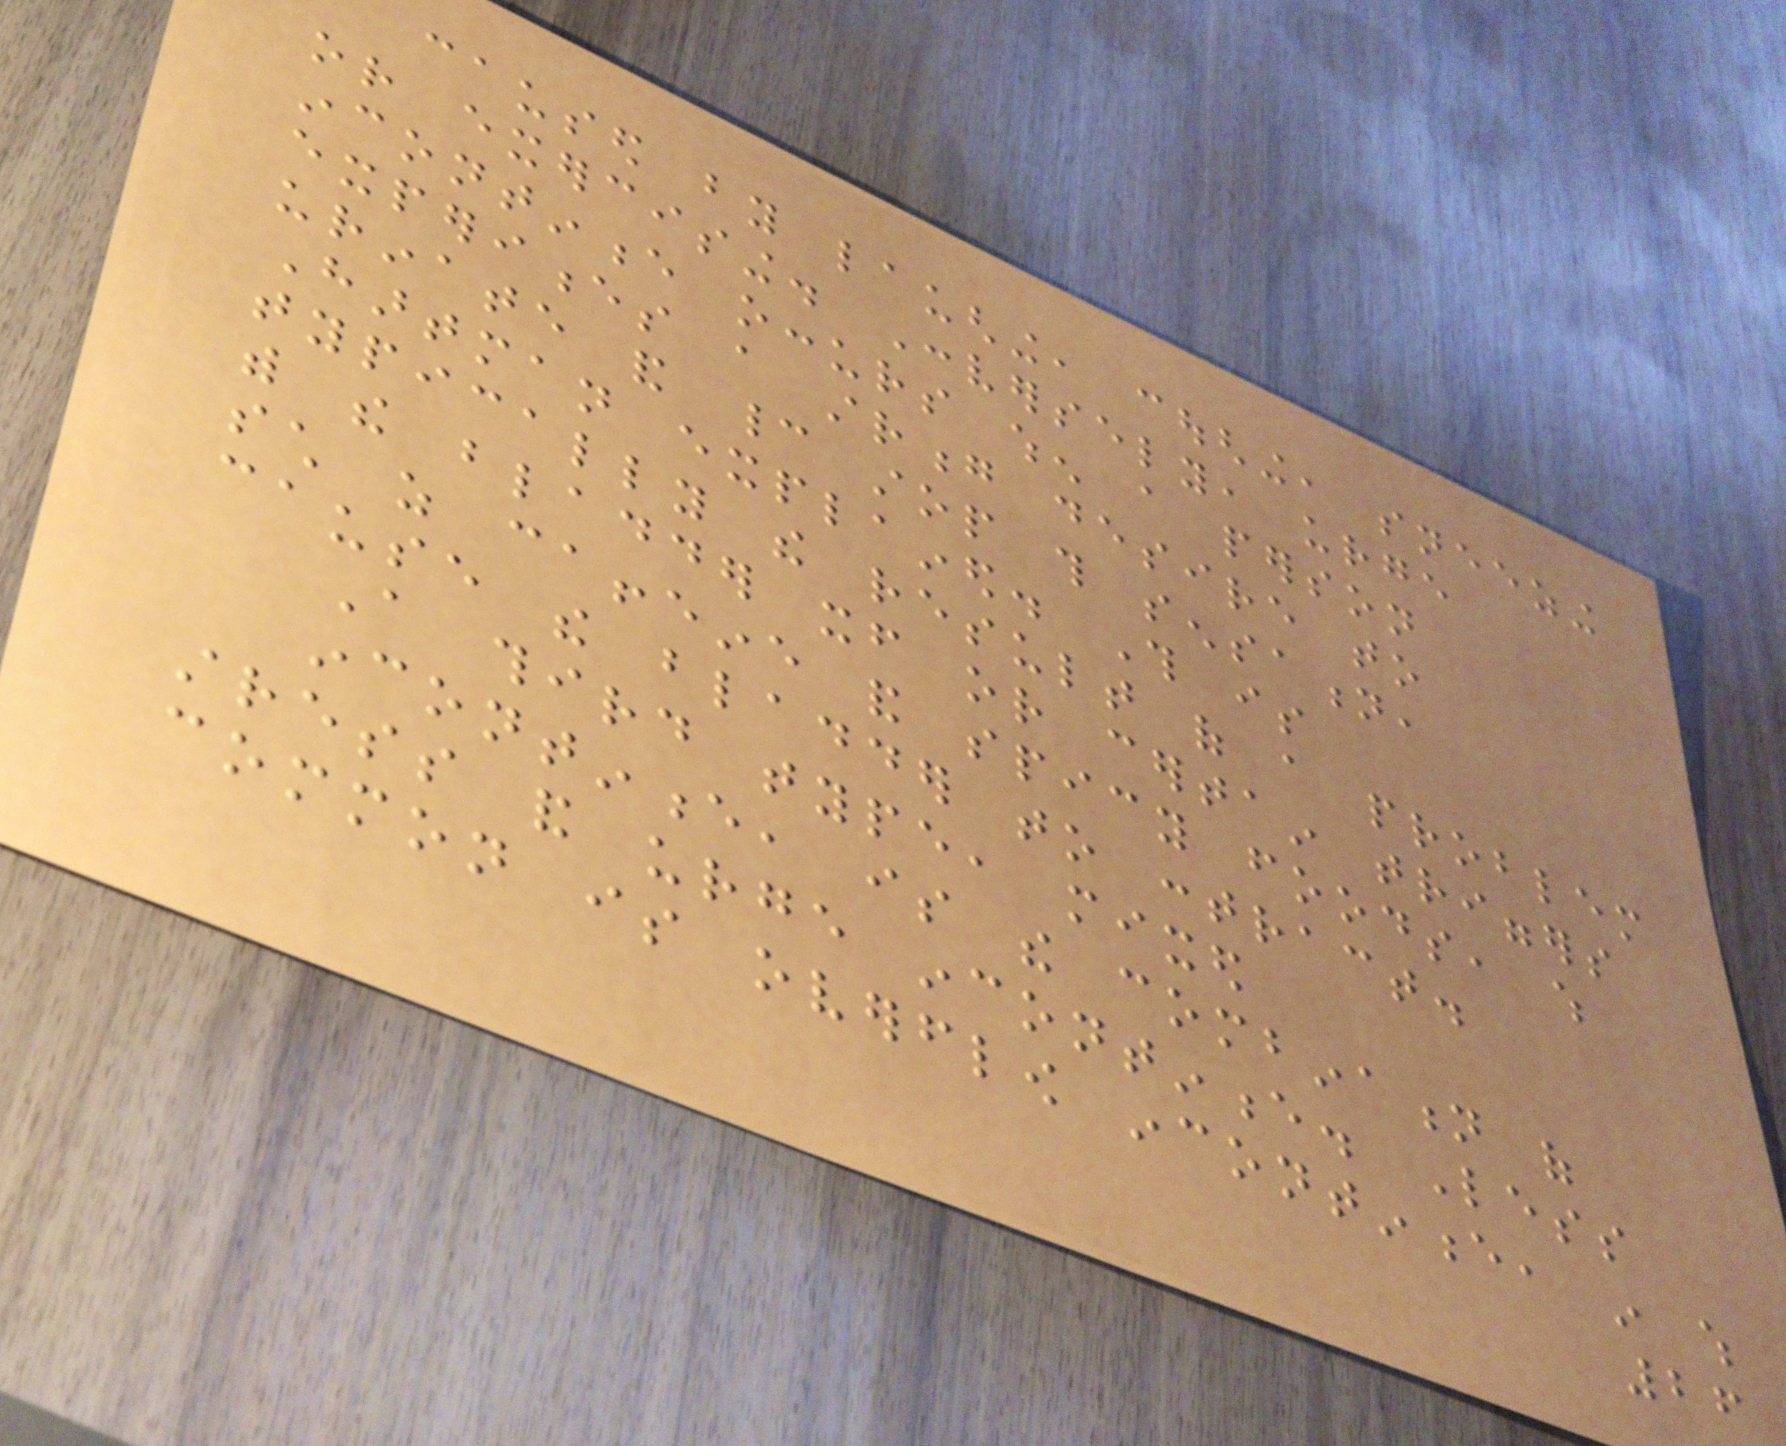caused by laughing, coughing, sneezing
or exercising. Conversely, urge
incontinence occurs when a person
experiences a strong desire to
urinate and cannot stop this sensation,
Hartman explained. This is
typically the result of a problem
with the bladder itself or certain triggers
such as caffeine and spicy foods, which
cause the bladder to contract.
A third type, mixed
incontinence, is the combination of
stress and urge incontinence. Less
common is overflow incontinence, in which
26
